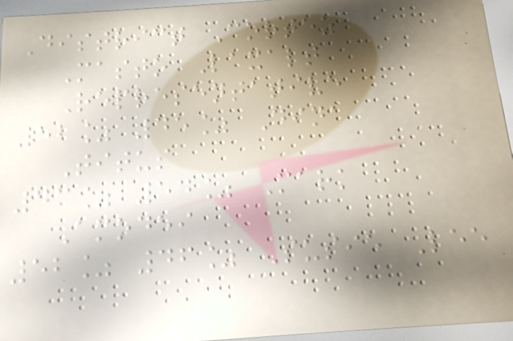District Cortez
Masto Laxalt
Representative
52% 45% Dina
Titus
43% 54% Mark
Amodei
52% 46% Susie Lee
